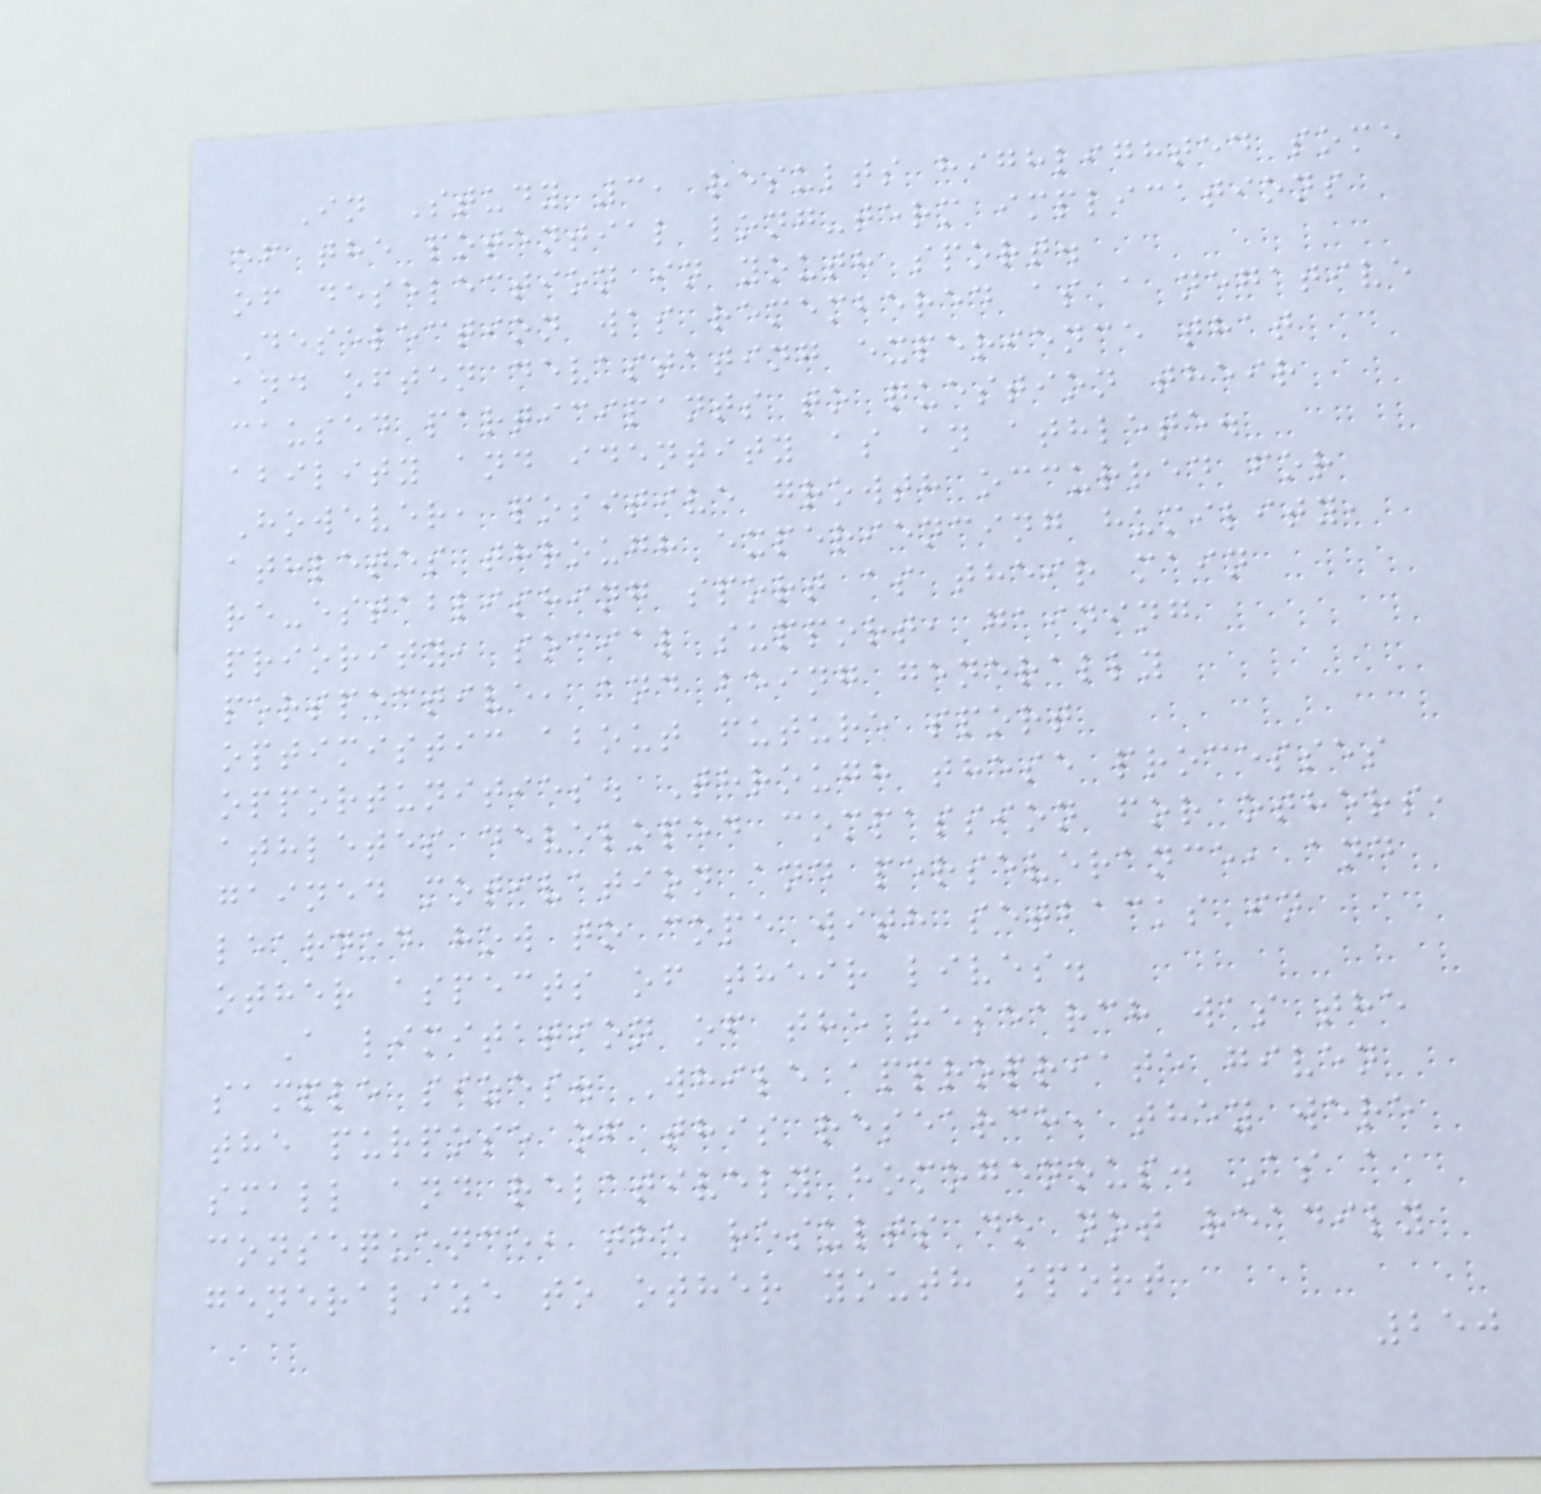In Study 3, results highlighted some
of the potential long-term implications
of deselection in youth sport.
Deselection was remembered as a negative
and often devastating experience that
caused participants to question their
ability and identity as an athlete.
However, positive growth occurred for
athletes through experiencing humility,
re-establishing sport as their main
priority, social support, gaining
perspective, and being generally
optimistic about future sport
opportunities. Through these processes
athletes developed compassion for others,
gained motivation and perseverance, and
learned how to cope with setbacks in
other aspects of their lives.
A limitation of the research was the
sample sizes. While appropriate given
the purpose of this research, they were
small and relatively homogenous. As a
consequence, the results do not readily
generalize to other youth sport
250
